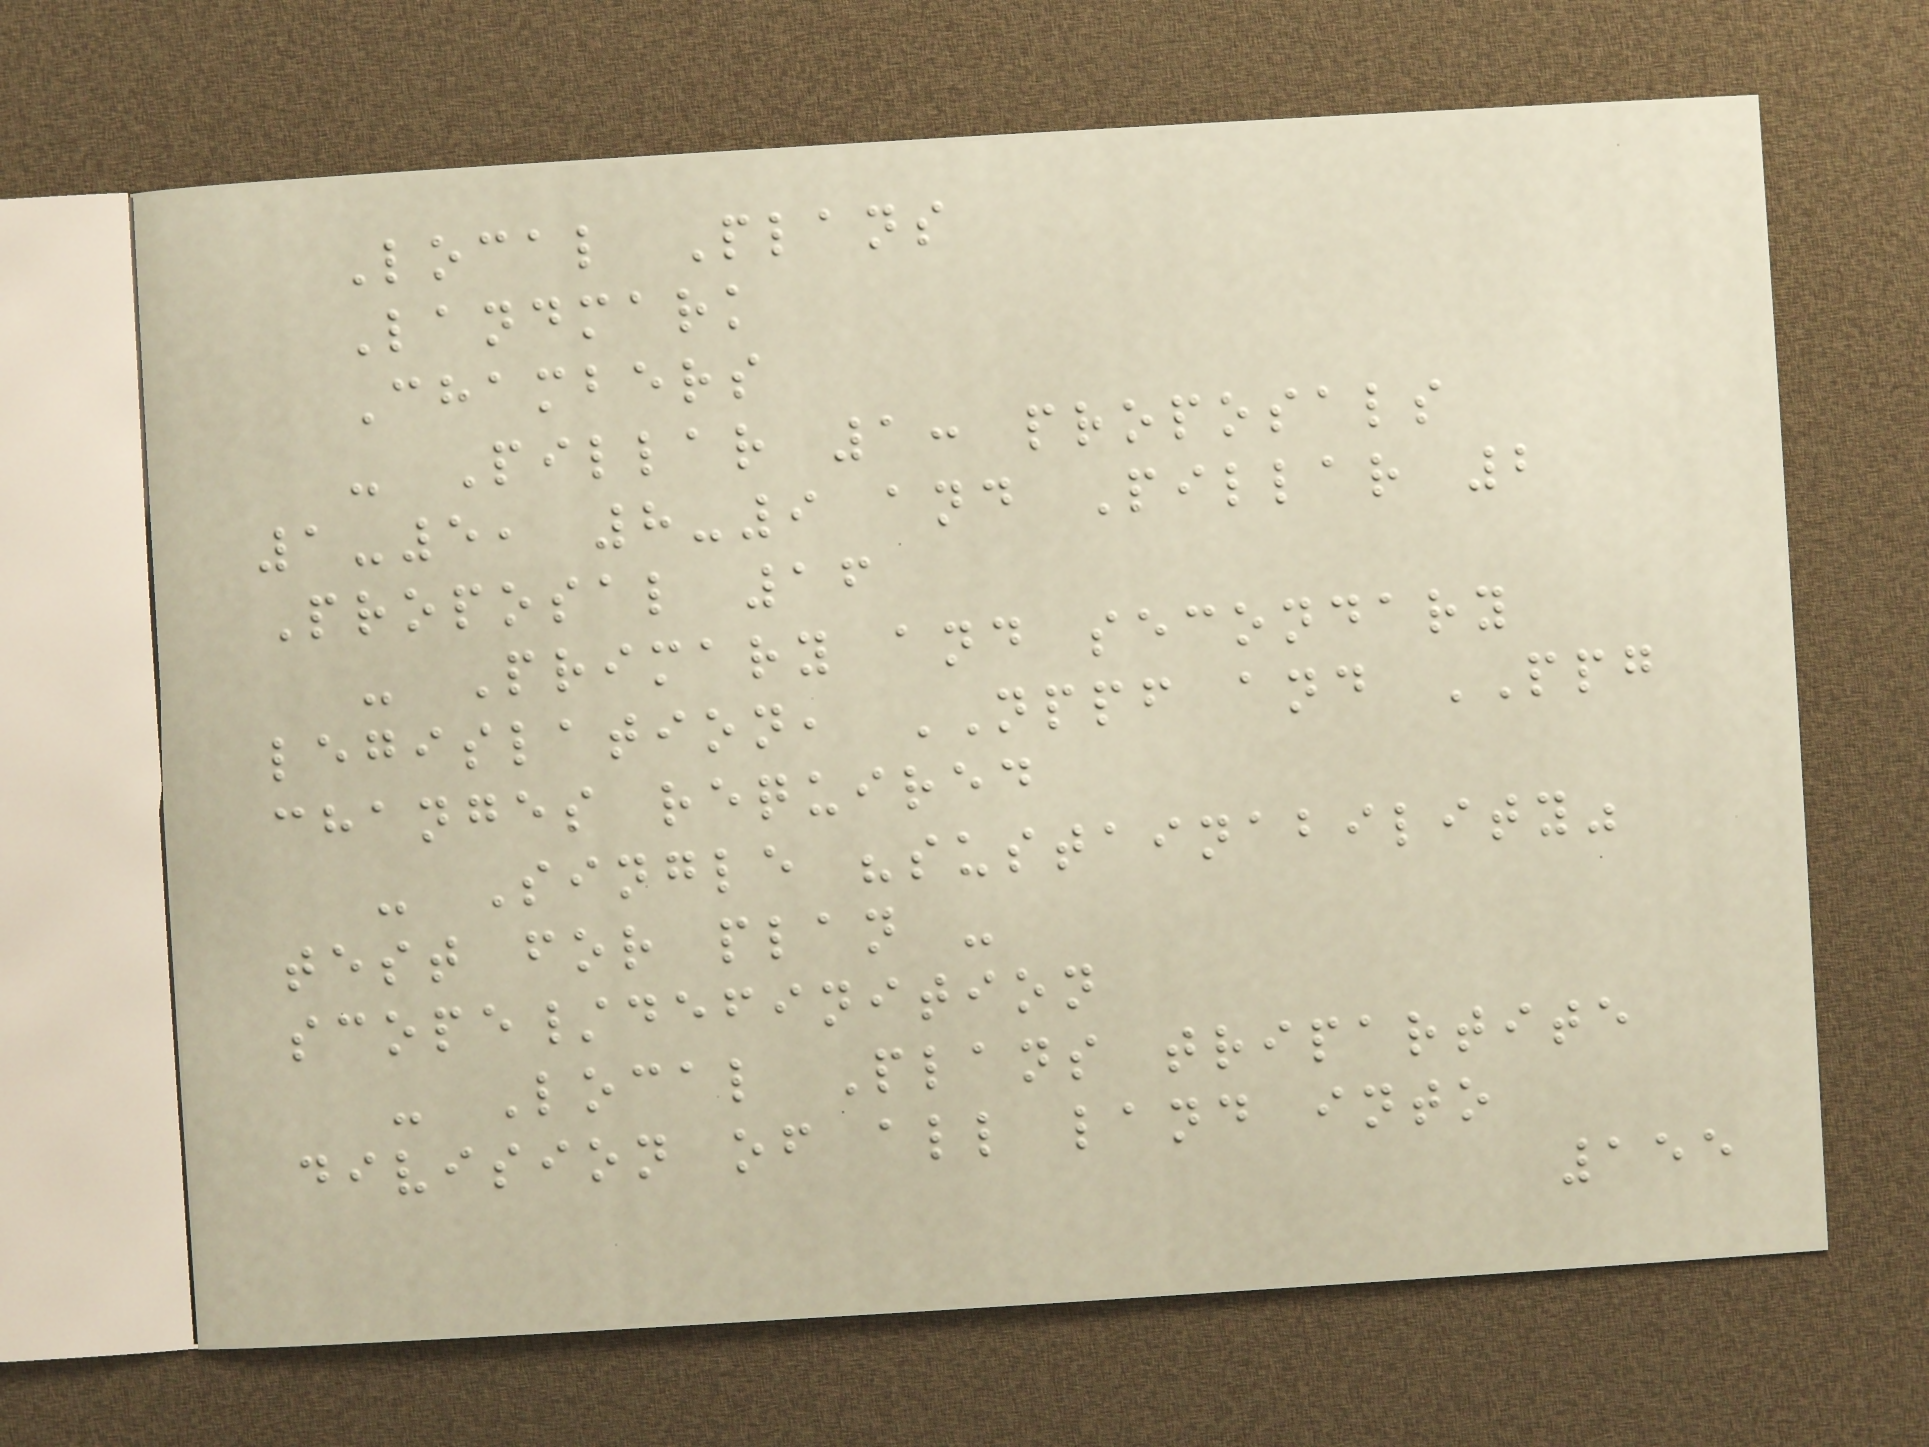Local Plans
Landmark
Chambers
- Pillar 1: proposals
1-5, 8-9 and Pillar 2
Proposal 16
- Primary and secondary
legislation, NPPF and PPG
changes required
- Single "sustainability"
test for plan -
scope/definition
- Local Plans tripartite
division of all land into
155
